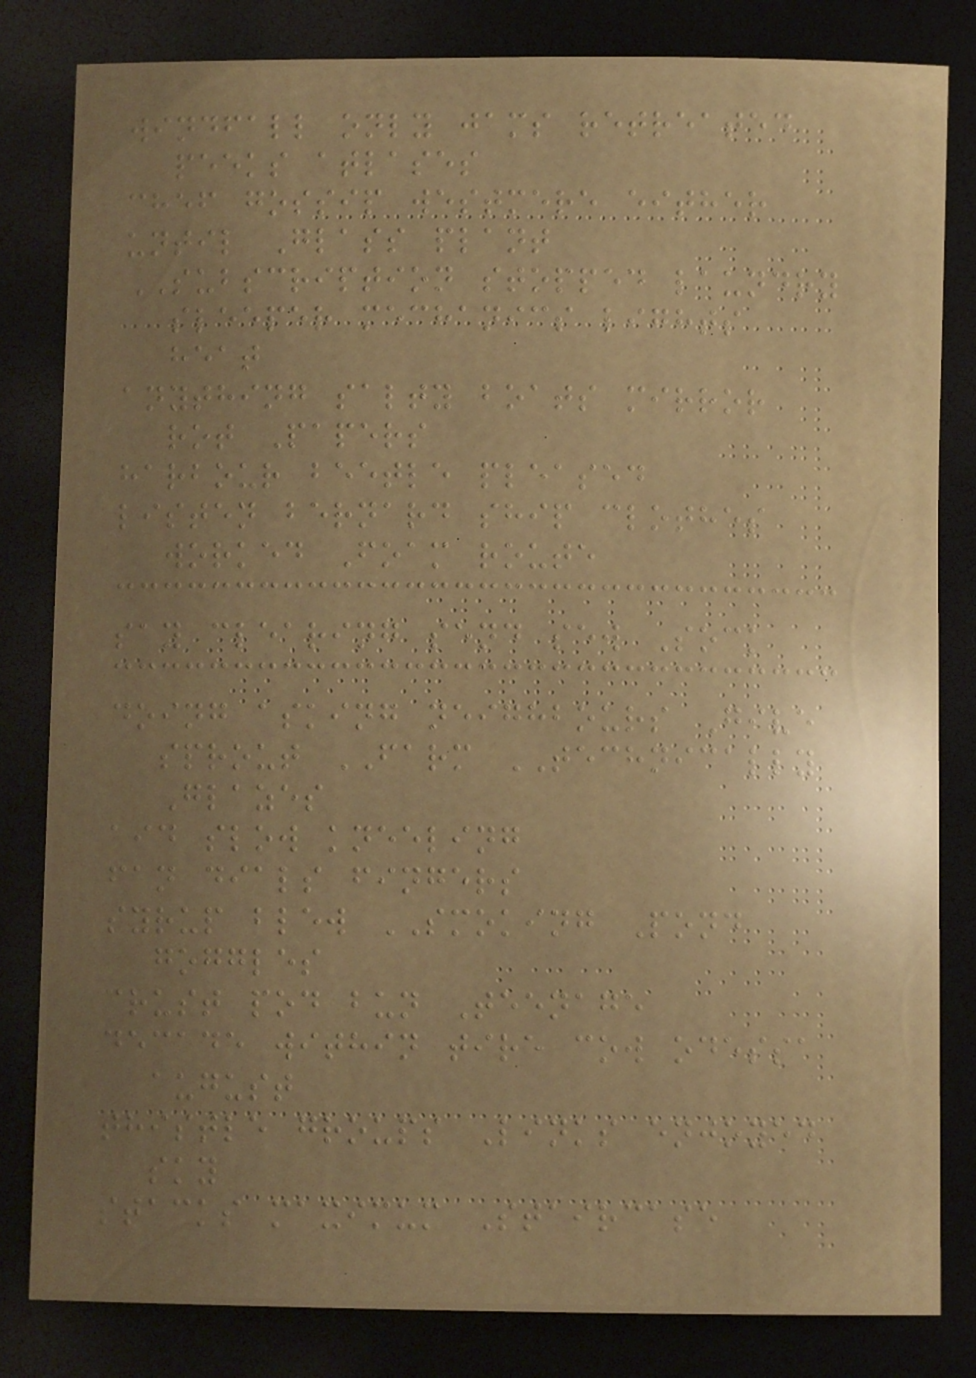windfall only jams retreated
peeks atlases
chef gossip westmere either
until Glass plant
SUBSCRIPTION stopped laundry
sleeper mechanics lights
heat
anything salty boats mirror
rot Papers
harbour beetle pleased
listen bernard ship clothes
worked Foam route
say clearing send sew Sock
doing asking neighbours Give
sprout FARM TECHNICALLY
Glazes
aid slow kneeling
fan dials fingers
syrup blew SMOKING Pond
goggles
crust pod bun Teenage
decade within tire cow odessa
august
thistle groups Links enjoyed
sky
stacks maximum Staircase
